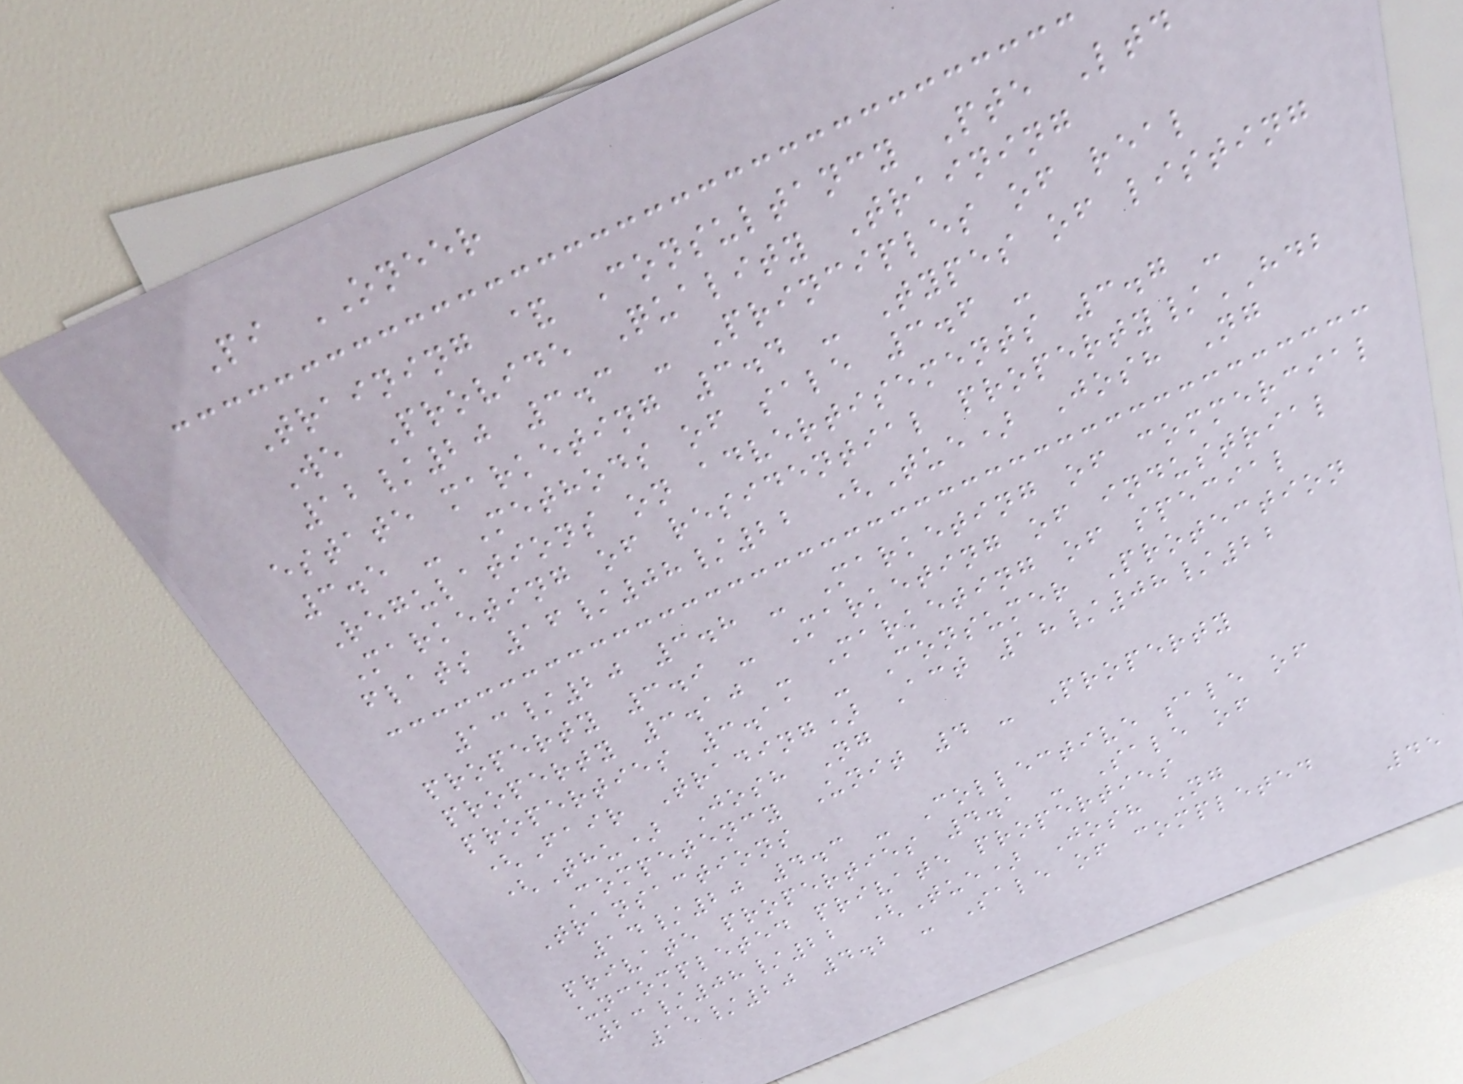Pi ONEER
Training & Consultancy Pte Ltd
We Provide Quality Training
12/20 3.3 - Principles of real
estate marketing 3.4 - Types of listing
3.5 - Methods of sale 3.6 -
Regulations on advertisements 3.7 -
Marketing of residential property/HDB
flats 16/08/22 (Tue) Josh Ng
13/20 3.8 - Marketing of commercial
property 3.9 - Marketing of industrial
property 3.10 - Marketing of special
properties 3.11 - Consumer Protection
(Fair Trading) Act 18/08/22
(Thu) Josh Ng
Competency Unit 4 - Property
Transactions
14/20 4.3 - Collective sale of
private properties 4.1 - Sale of
uncompleted private properties
23/08/22 (Tue) Josh Ng
15/20 4.2 - Sale of completed
45
